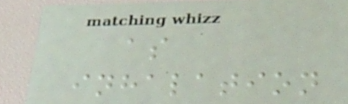as
inhalation
